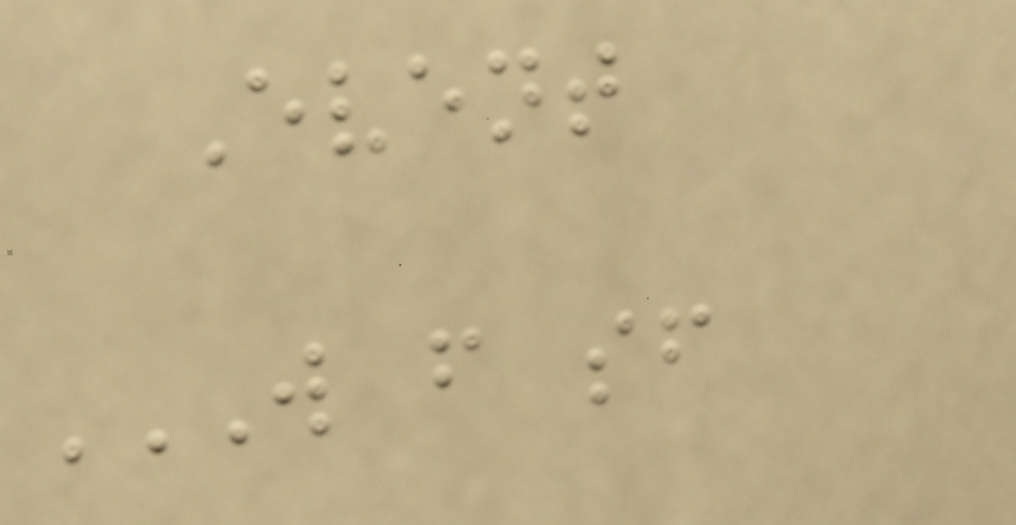Event
W F SF
